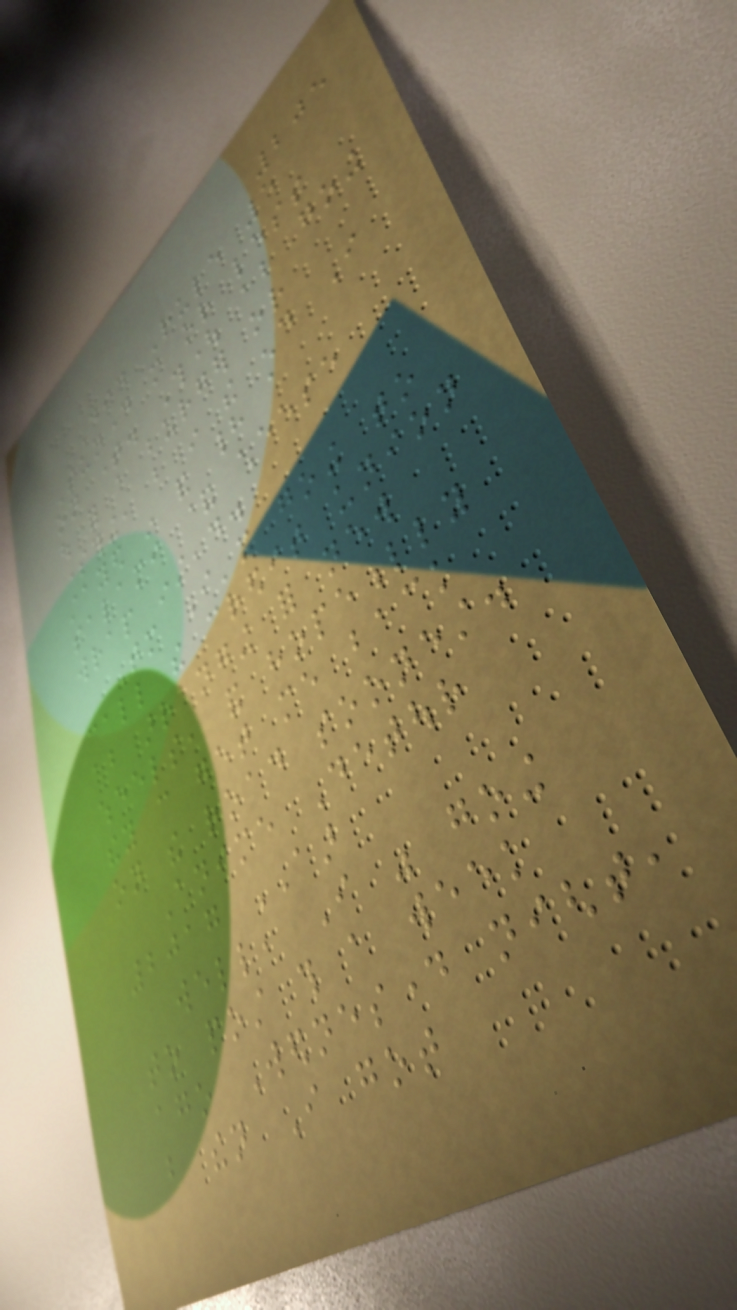205
Did Rule 5
Sunday more or less
on time. Thought about going
out for a burger or
something, but in the end I
stayed in and had a
salami & cheese
wrap instead.
Tomorrow I'm going to
call the credit union
about arranging for new
wheels, and hopefully
they can get me back
on the road soonest.
Anime Detour
2017 AAR
well, I was going
to post this a week
ago Wednesday night,
but then I got
